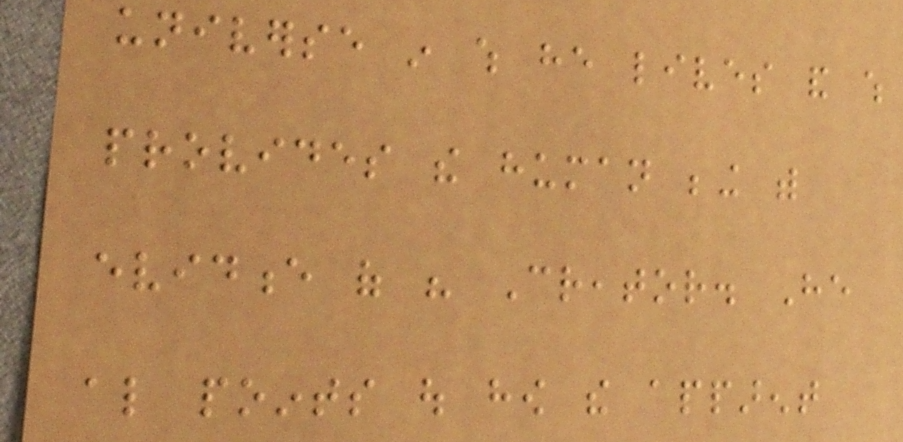universe in which he lives and which
provides the human being with
evidence of his Creator. He
also points out how the apparent
